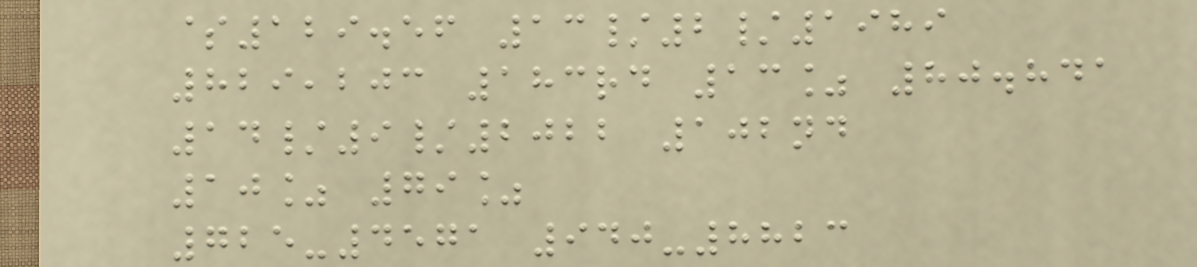$129.56 13/2/1989
829,203 183rd 13% 80.841
14/9/2022 102nd
10% 79%
725-4571 940-8823
